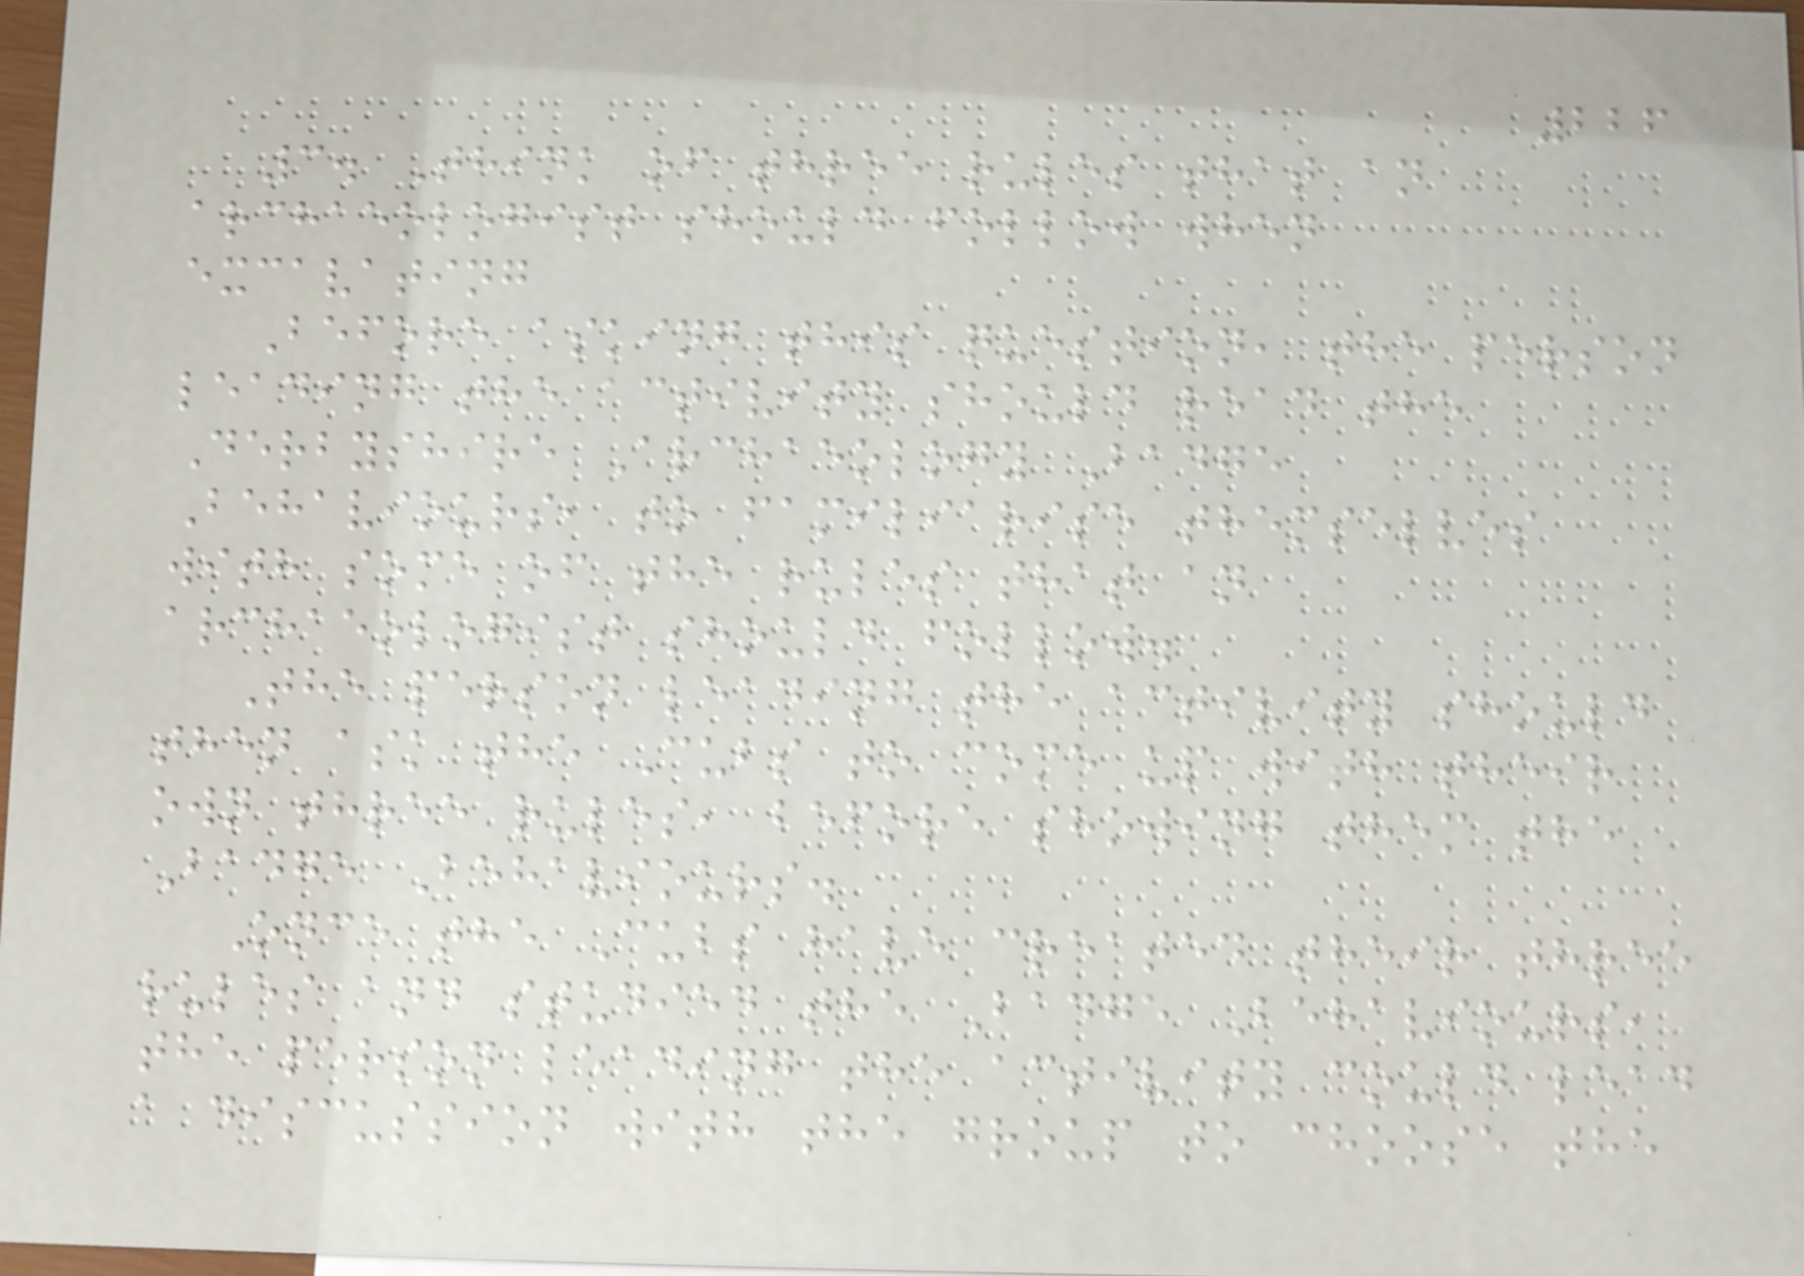226
3. Think of three rules that an
archaeologist should follow when
excavating
Before asking this question, the person
leading the activity should read the
Derbyshire Archaeology Badge
Behaviours, to familiarise themselves
with some of the rules that an
archaeologist should follow.
The person leading the activity should
then ask the Cubs to come up with their
own three rules, before showing them the
Badge Behaviours.
Once the Cubs have created their three
rules and studied the Badge Behaviours,
the person leading the activity could lead
a discussion with the group to choose the
